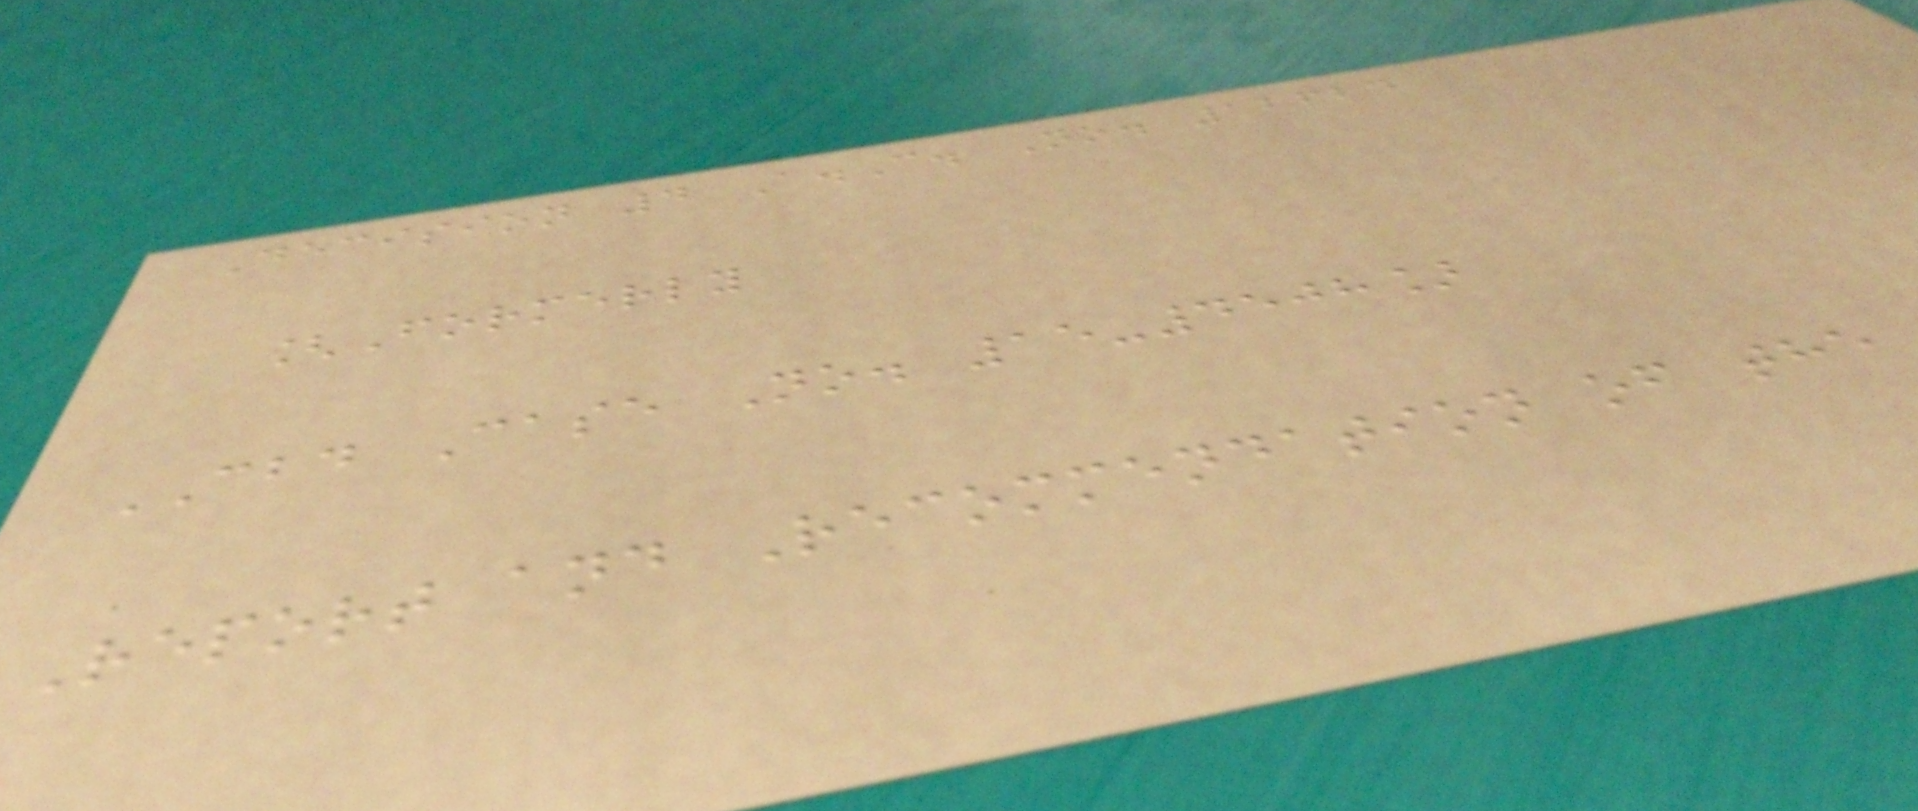Decision 4 A.C. No. 12624
[Formerly
CBD Case No. 15-4508]
Report and Recommendation of the
